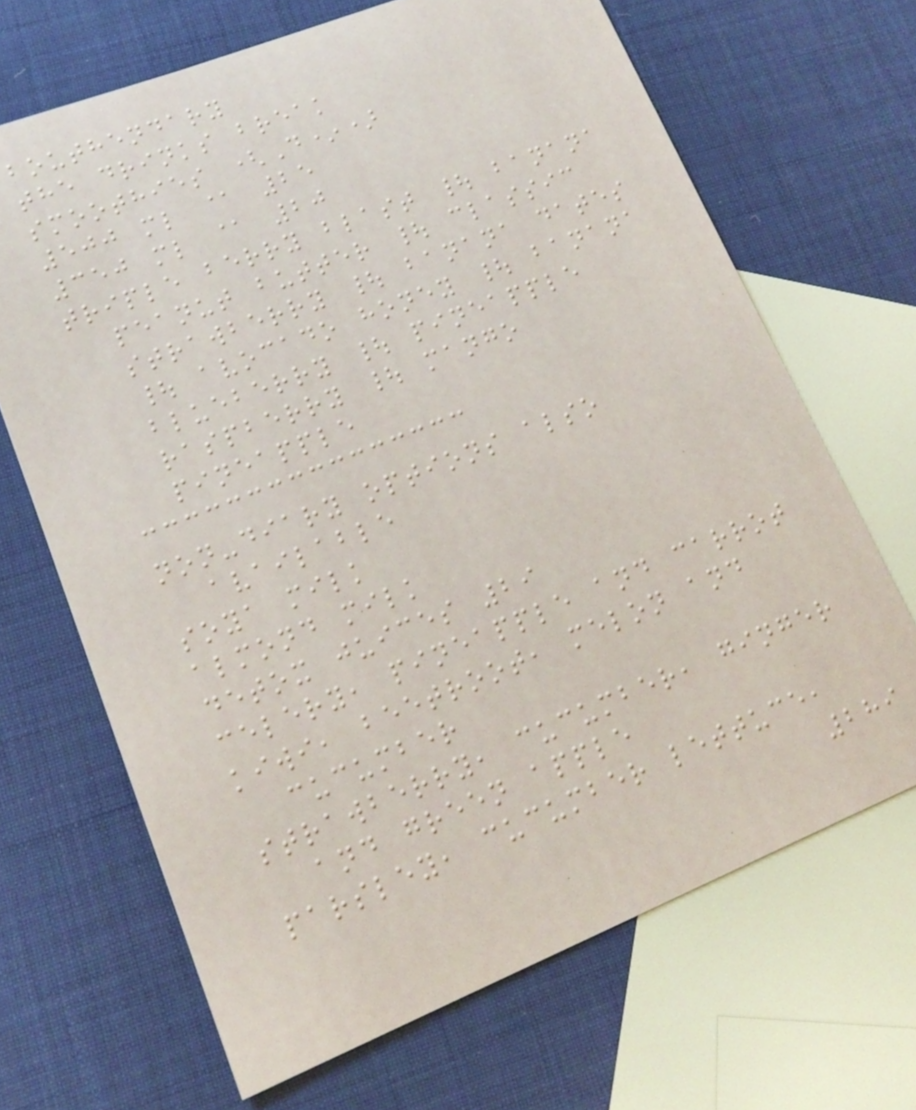bouthendary
the drinks break
smoothies (D*)
500 ml @ 25
350 ml @ 20
triple berry blast | banana
peanut butter | classic
strawberry | banana dates
| avocado honey | banana
blueberry | pineapple
raspberry | mango
pineapple
non-diary options also
available
soya milk
almond milk
detox juices 29
celery, pineapple and carrot
kiwi, beetroot, melon and
cucumber
strawberry, cucumber, ginger
and green apple
parsley, cucumber lettuce,
289
